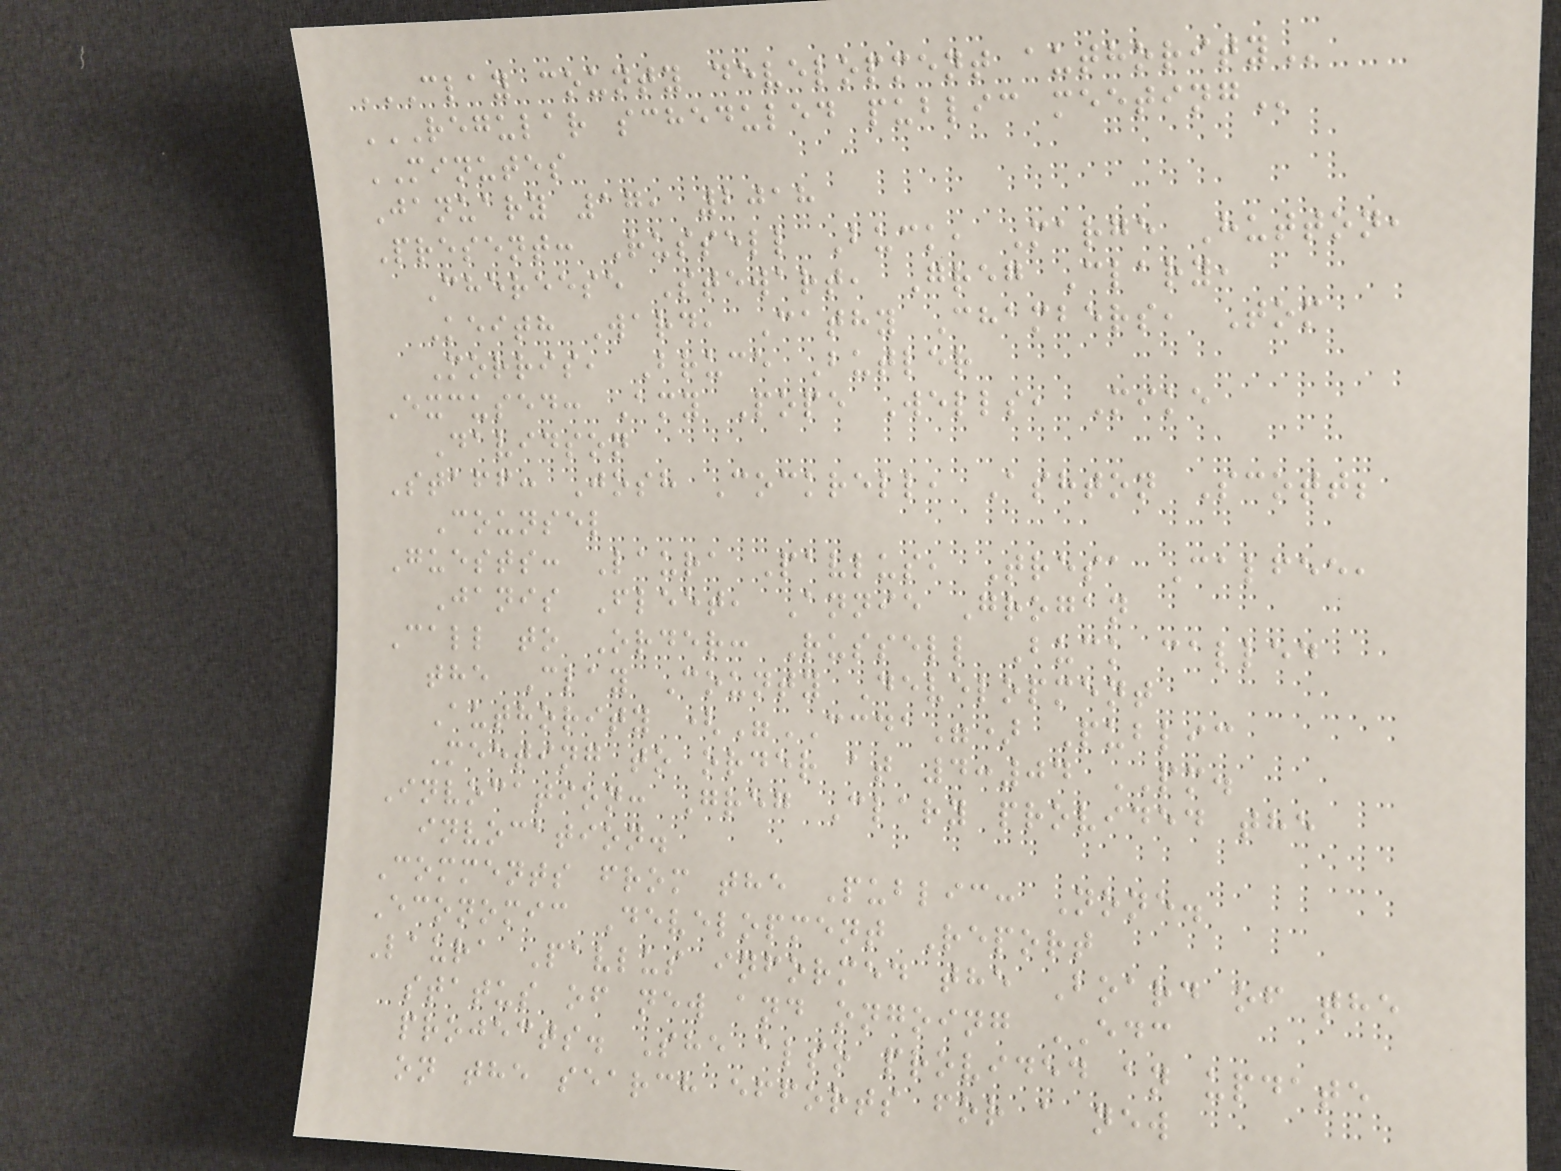CLAY COUNTY DEVELOPMENT AUTHORITY
REGULAR SCHEDULED PUBLIC MEETING
MINUTES
January 17, 2018
Present: Russell Buck, Marge Hutton,
Chereese Stewart, Greg Clary,
Keith Ward, Cathy Chambers, Tom
Morris, Bruce Butler
Excused: Amy Pope Wells, Mike
Davidson
Staff: Josh Cockrell, Ashton Scott;
Counsel
Guests: Laura Pavlus, Tresa Calfee,
Janis Fleet, Annie Grogan
Call to Order: Russell Buck called
the Clay County Development
Authority ("CCDA") Public
Meeting to order at 4:04 PM.
Invocation: Greg Clary provided the
invocation.
Comments from the Public: None.
Economic Development Report
Laura Pavlus informed the Board of the
status of new and ongoing EDC
projects. She also provided an update
on the search efforts for a new
